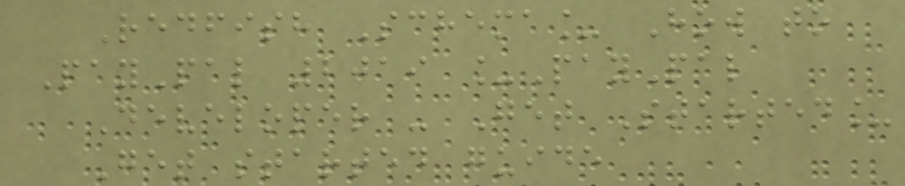Redfish Schema_ How to
PayPal 2019 _PayPal
Developer - Get Started_
Get started guide
